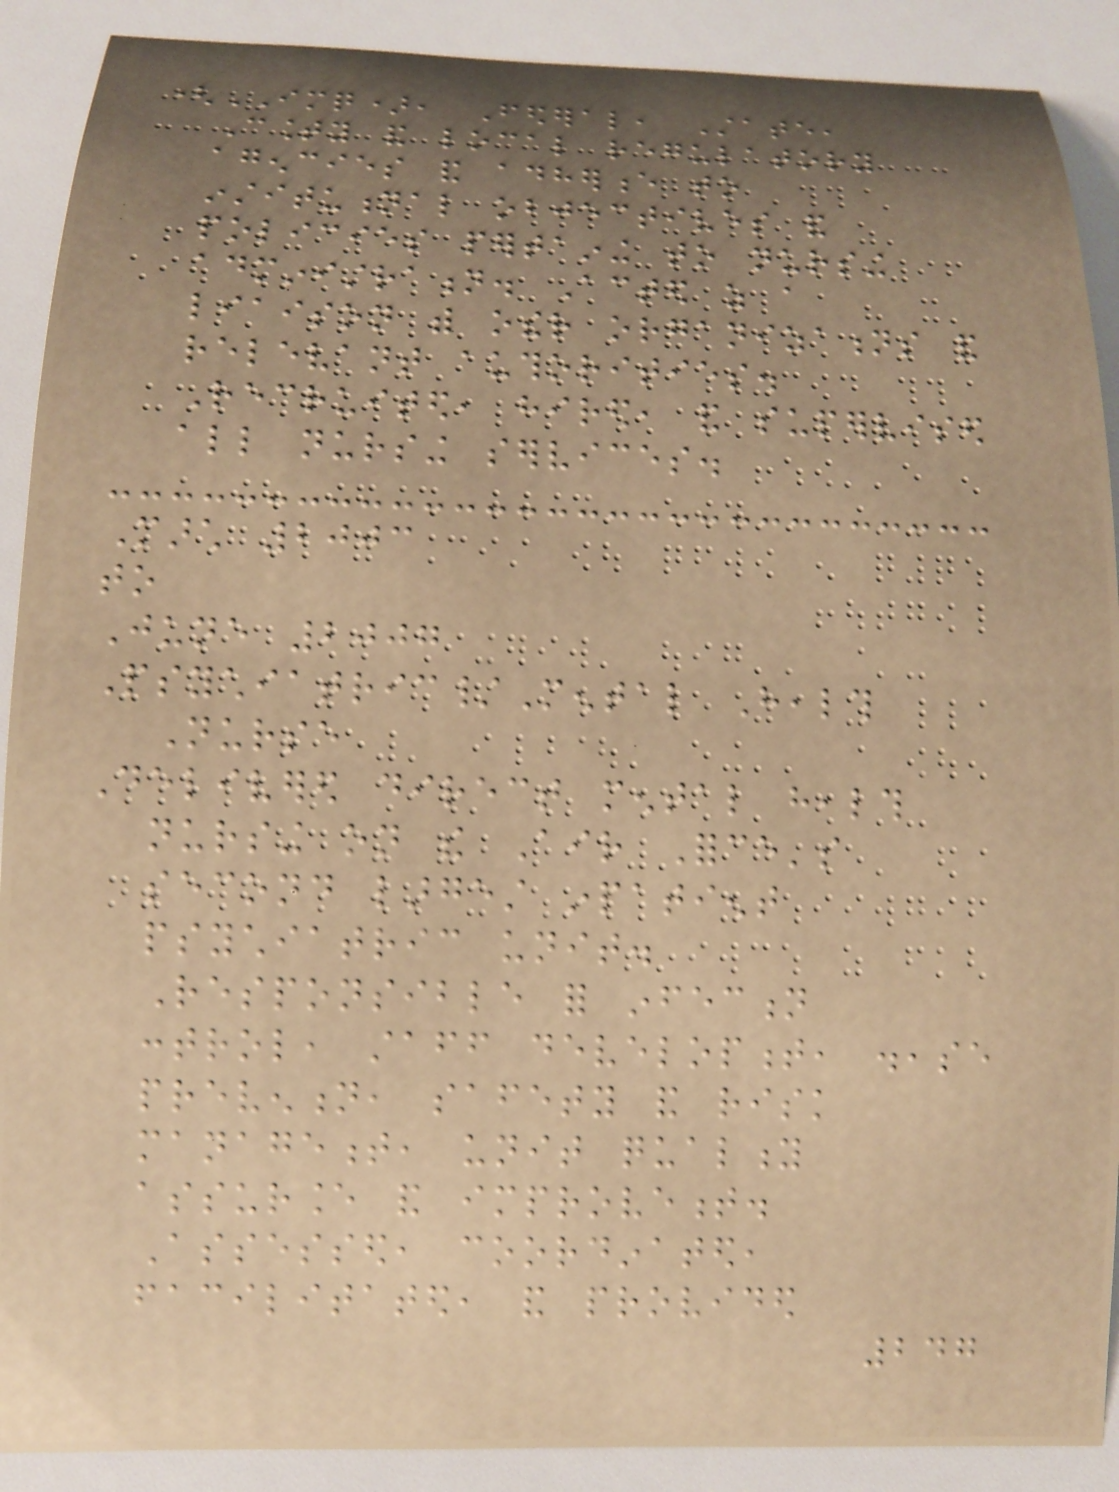(IMQ), Federal, State,
County and local regulatory
agencies and adherence to
institutional objectives and
policies pertaining to nursing
administration. Acted as a
liaison with other organizations and
relevant authorities.
Recruited, hired, and supervised
all nursing services.
March 2003
to
June 2007
Psychiatric/Mental Health
Nurse
Delivered direct mental health
nursing on the Air Force's
second largest inpatient
psychiatric unit.
Responsible for infection
control, staff development, disease
prevention, safety and risk
management, unit quality
assurance and improvement.
Assessed, coordinated,
facilitated, and provided
247
